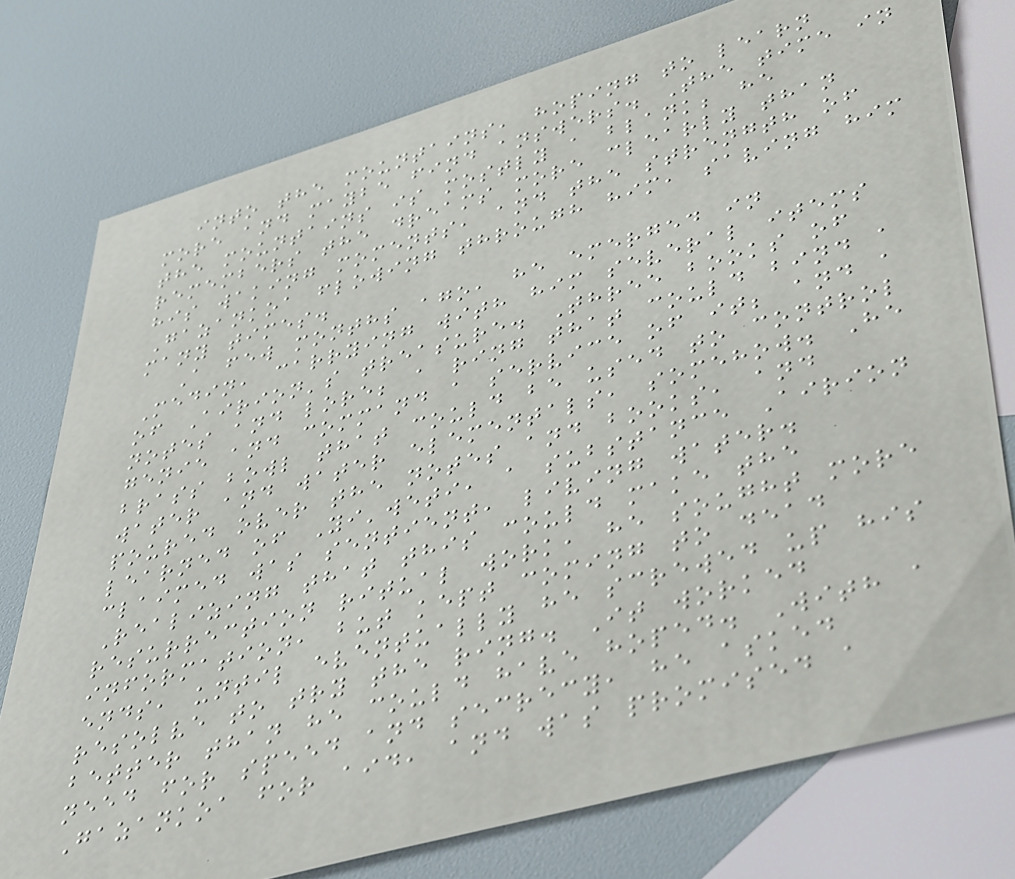into the mountains, hoping to learn
more and maybe find answers. The time in
the mountains is mostly a blank; he
remembers the dreams more clearly than
his waking moments, and the strength of
Gazankoa flowing through him, saving him
many times.
A few months ago, he emerged in
Medin, carrying with him several items
of Airion's treasure. Three books of
notes and lore; a ring that could bind a
genie and command a service of it; and a
brass bowl that could be used to control
water and water elementals, somehow. He
poured over the notes and books, and
learned of Yi'weti, a substance Airion
claimed was sentient, living water.
Realizing that this could make the
resurrection ritual work, he sought more
information, but kept coming to dead
ends, until eventually he screwed up his
resolve to try the ring. It worked
better than he could have hoped. With a
need for speed and secrecy, he asked
Gazankoa for aid, and was promised a
